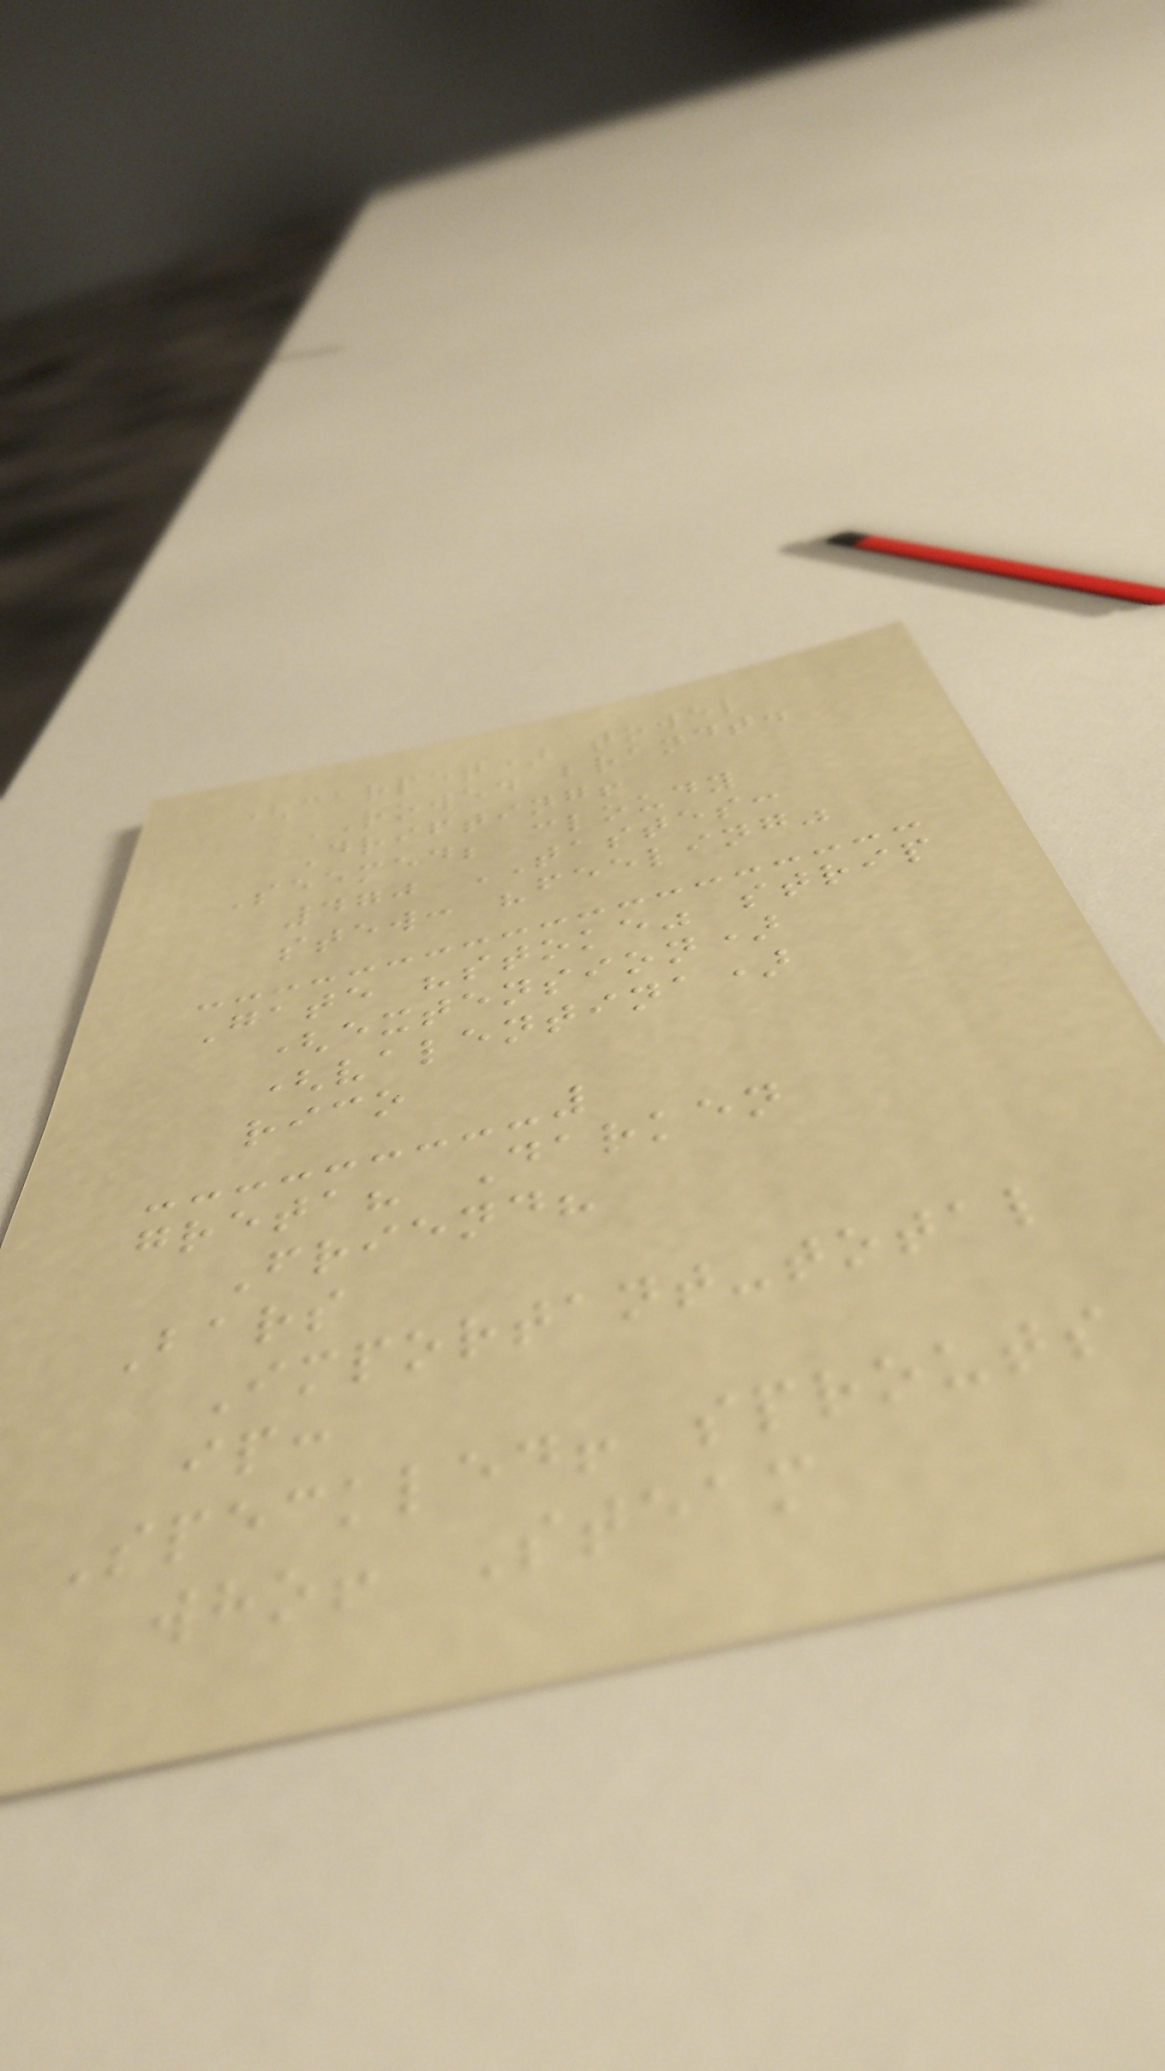(carpet) towel
ROWED brandt.
Drifting!
Seemed; cloudy
470 TASTES:
stew: "feeling"
Gate "stoke" strip
(extension)
(valentina)
rico
greta? Darken
Friend?
Bars
Important-total
ip:
Speckled! sprouts
who! Steam
